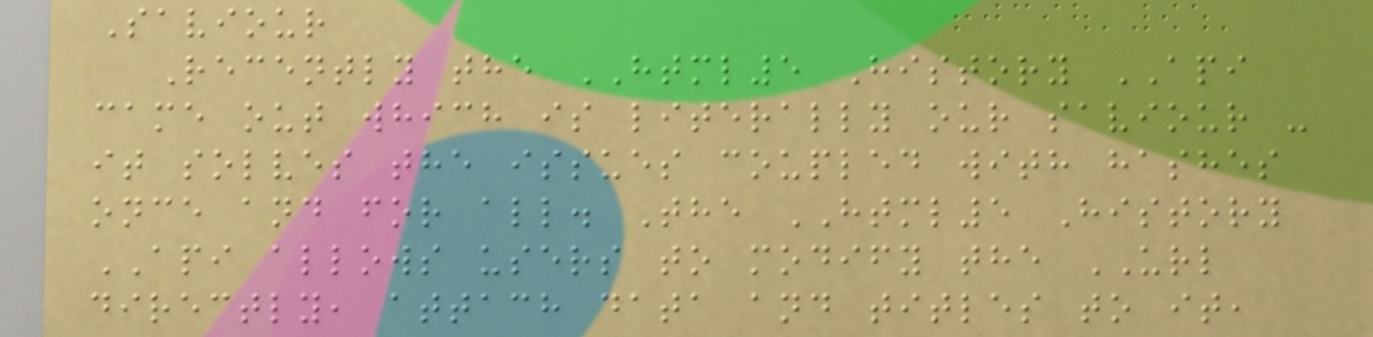Saviour
Recently the HTML5 History API
came out which is literally our saviour -
it solves the issues coupled with hashes
once and for all. The HTML5 History
API allows users to modify the URL
directly, attach data and titles to it,
